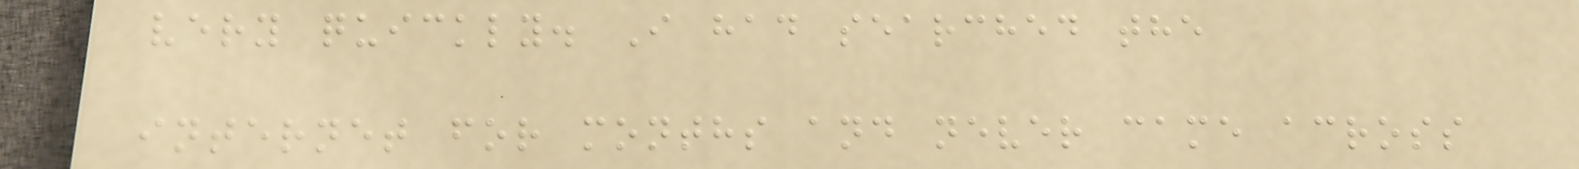very quickly. I had searched the
internet for months and never came across
